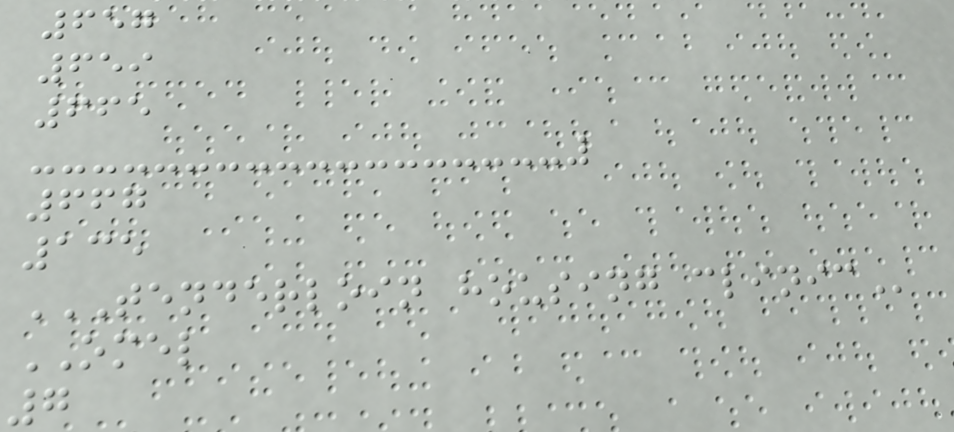657
659
665
667
135
TENDERLOIN HOUSING CLINIC
OMEL
7
